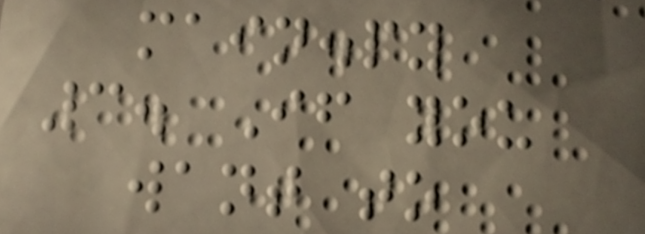main.py
3. If you
want to
